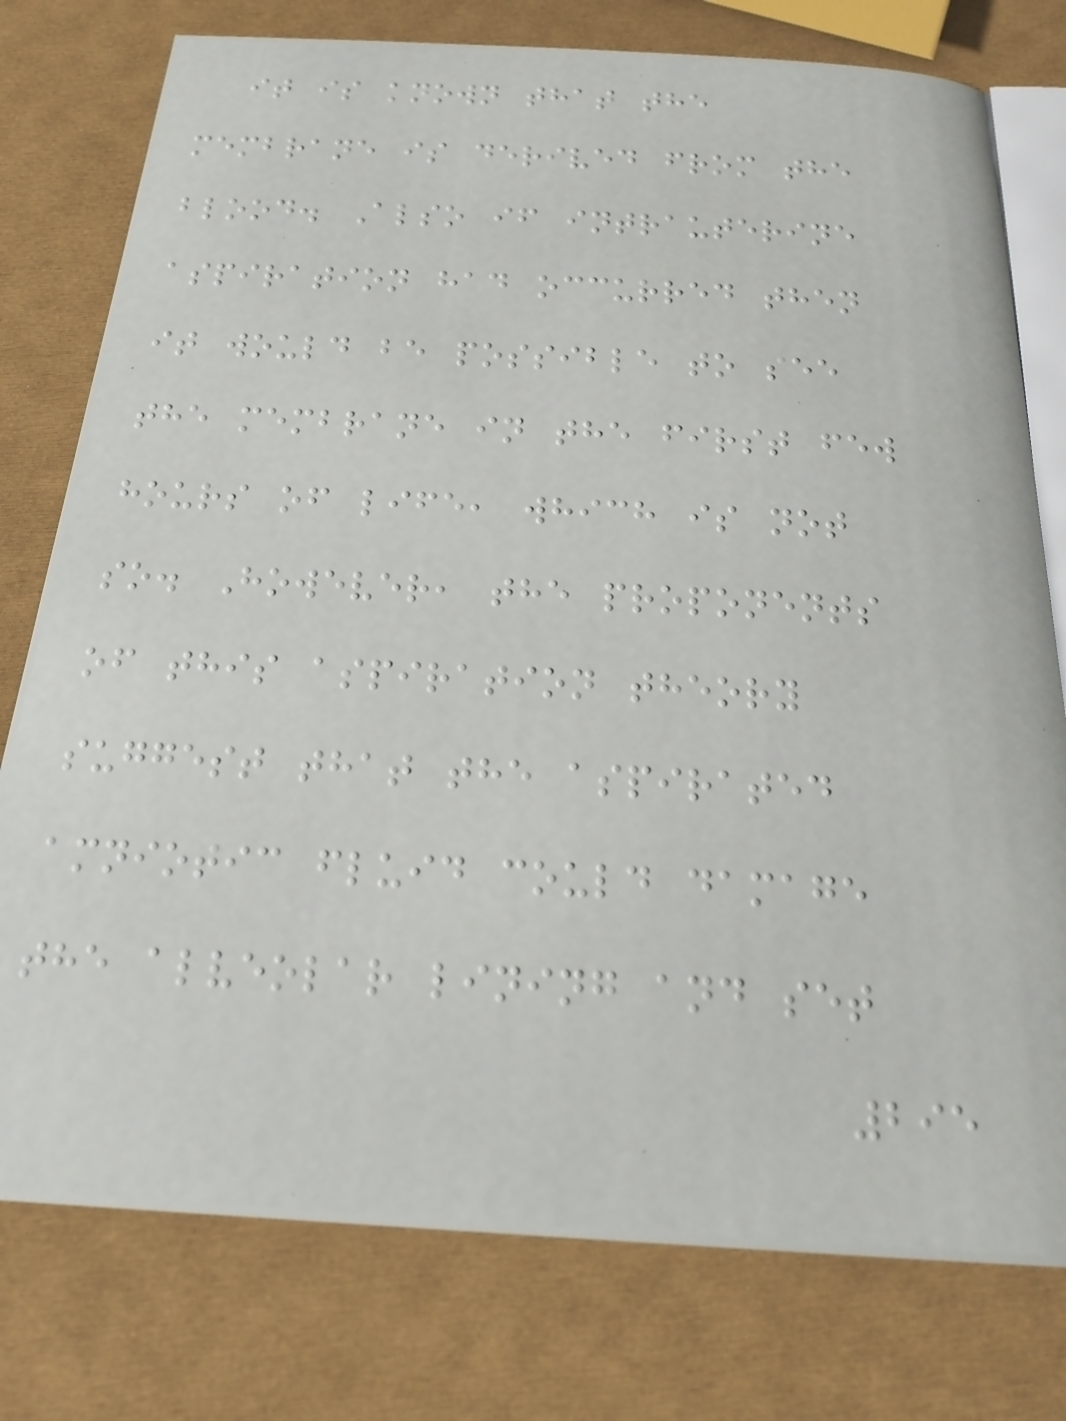it is known that the
membrane is derived from the
blood. Also if intrauterine
aspiration had occurred then
it would be possible to see
the membrane in the first few
hours of life, which is not
so. However, the proponents
of this aspiration theory
suggest that the aspirated
amniotic fluid could damage
the alveolar lining and set
295
